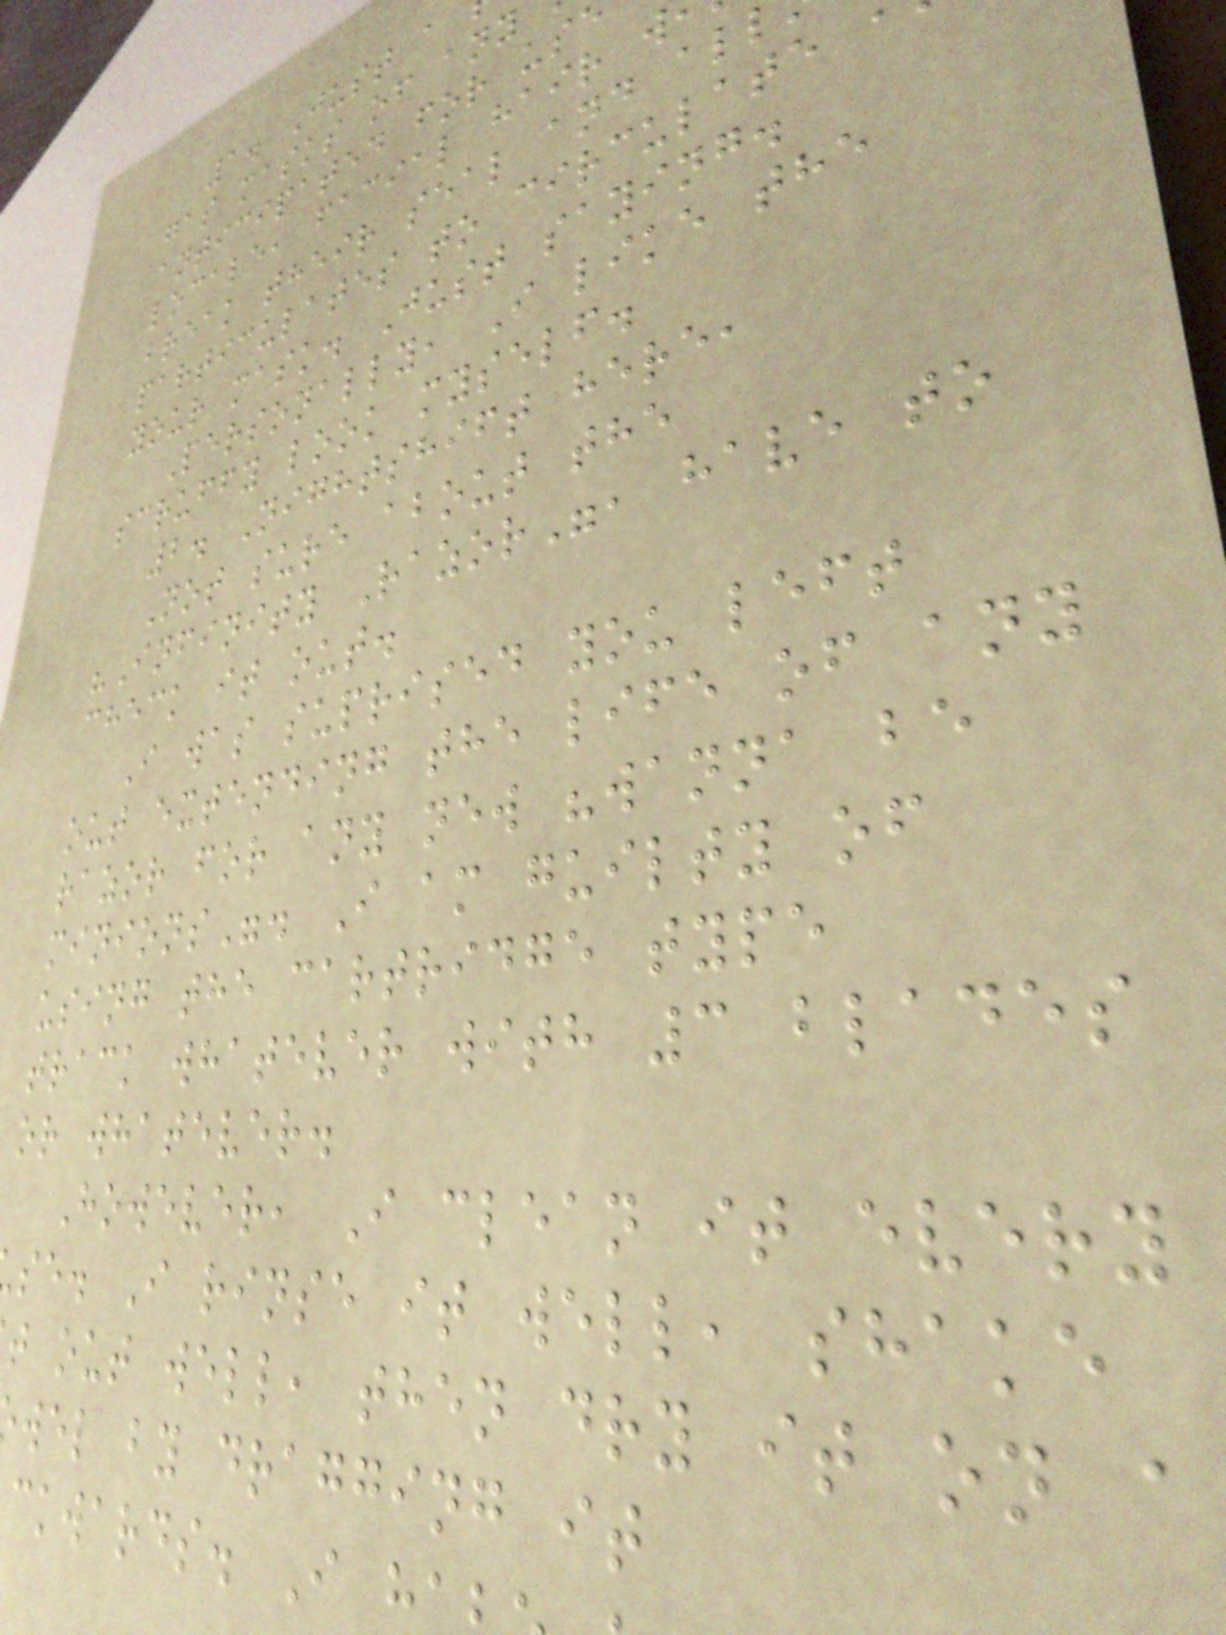1. Just a
gas masks of any
anticipated for us
locale, facial hair w
break their seal and al
particulates to circulate
your mask. Just saying.
Personally, I like the
scruffy look myself.
2. Nightshift here,
Not sure about the
"Infinity Razor", have to
check it out.
I was suprised you left
out extending the life of any
razor for any new "wanna be
minions". I am guilty of
using the cartridge type
track whatever with 3 blades
or whatever.
However, I clean it every
se. I rinse it well, shake
t out well, then dry it on a
wel by dragging it
ckwards. I h
